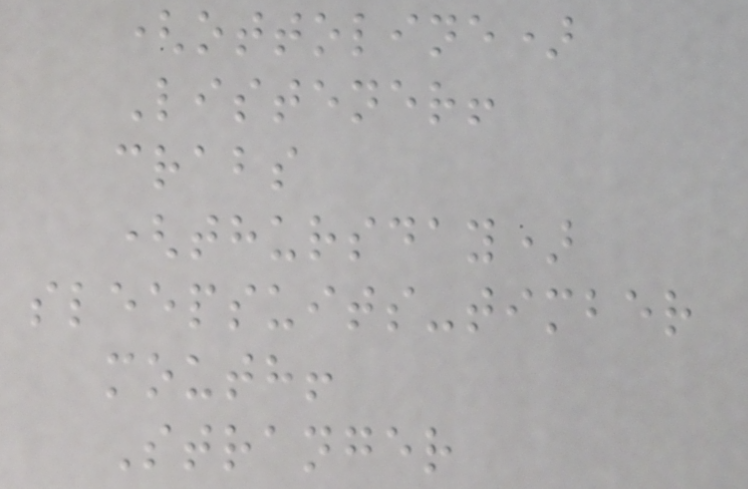(ottoline)
Listener!
crabs
(thursday)
sleepsuits-timber
mouth!
Stranger
